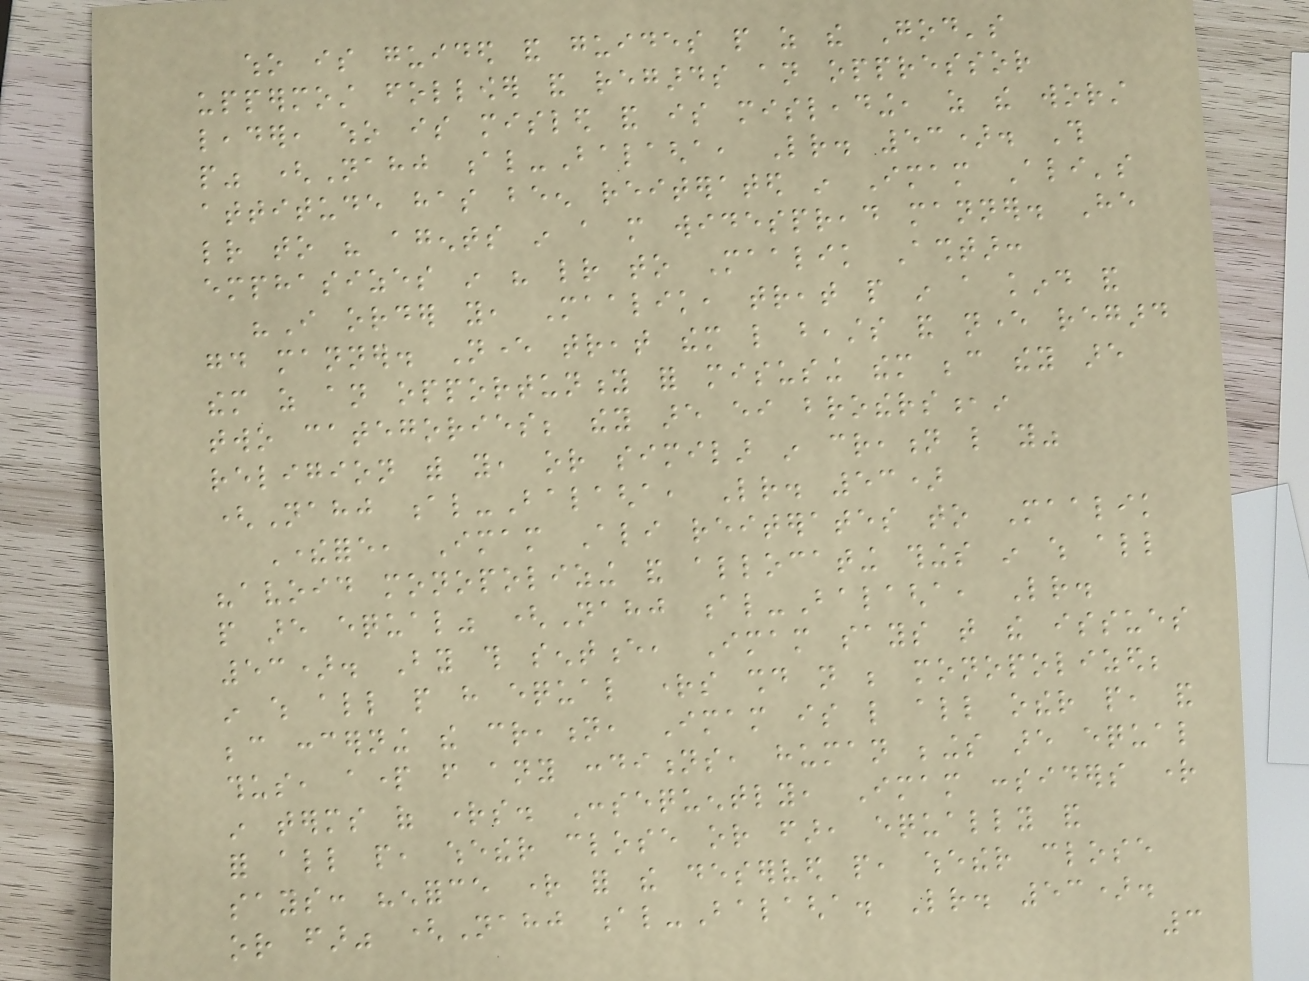who is guided and guides people as the God's
uppermost follower and regards an oppressor
leader, who is misled and is misleading, as the worst
people" (Nahj al-Balagha, Letter. 53). This
attitude has been reiterated in Imam Ali's
letter to his agents in a more widespread manner. He
emphasizes in his letter to Maalik Ashtar:
"I order you, Maalik, treat people in a kind and
good manner. Never treat them like beasts and never regard
them as an opportunity for misusing them because they are
two categories; they are either brothers,in
religion with you, or similar in creation like you"
(Nahj al-Balagha, Letter. 53)
Therefore, Imam Ali reiterates to Maalik
"avoid monopolizing and allocating things in which all
people are equal" (Nahj al-Balagha, Letter.
53). By this sentence, Imam says that the issues
in which all people have equal rights should not be monopolized;
because concerning the creation, Imam is like all other people, and
thus, apart from any conditions, human beings are equal
in terms of rights. Consequently, Imam considers right
for all people, whether close or far, equally and
says: "enforce right for the deserved people, whether close
or far" (Nahj al-Balagha. Letter. 53).
3
